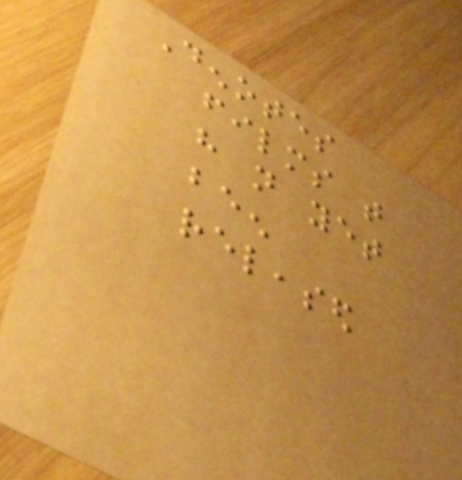Denotes
films that
have not yet
been
released
